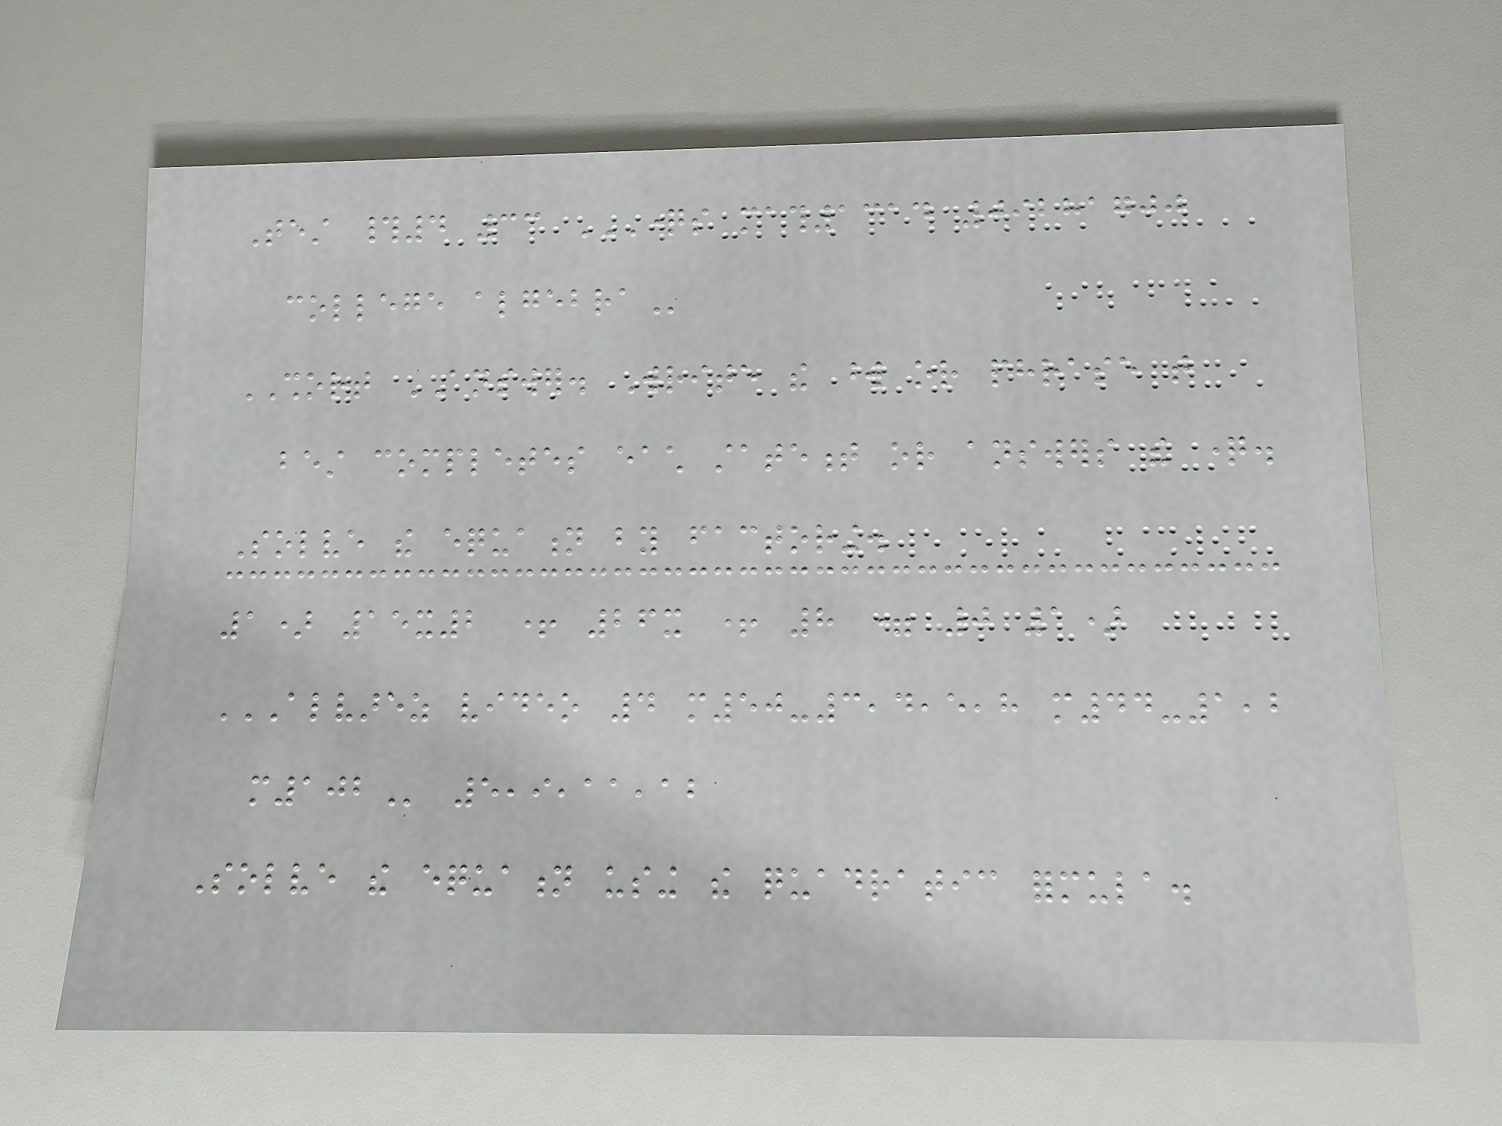Test #4 33 QUESTIONS MATH1314 09281700
COLLEGE ALGEBRA
SHORT ANSWER. Write the word or phrase that
best completes each statement or answers the question.
Solve the equation by factoring.
1) 15x2 + 26x + 8 = 0 1)
ALVAREZ VIDEO 4 M50-3,4,5,8 M44-1,2
M102 5,9,11,12
Solve the equation using the quadratic formula.
